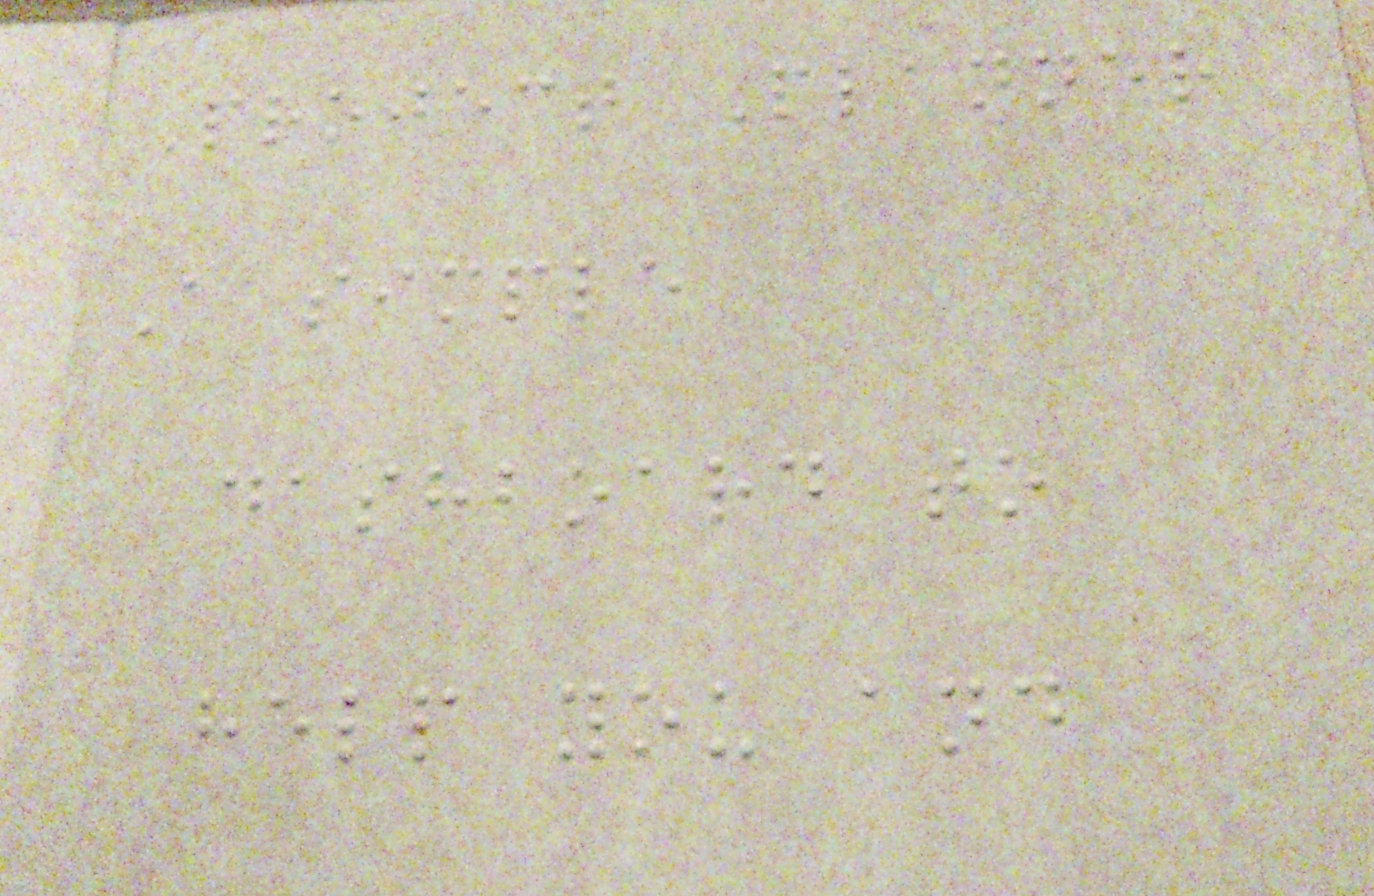Project Planner
A simple
dashboard to
help you and
